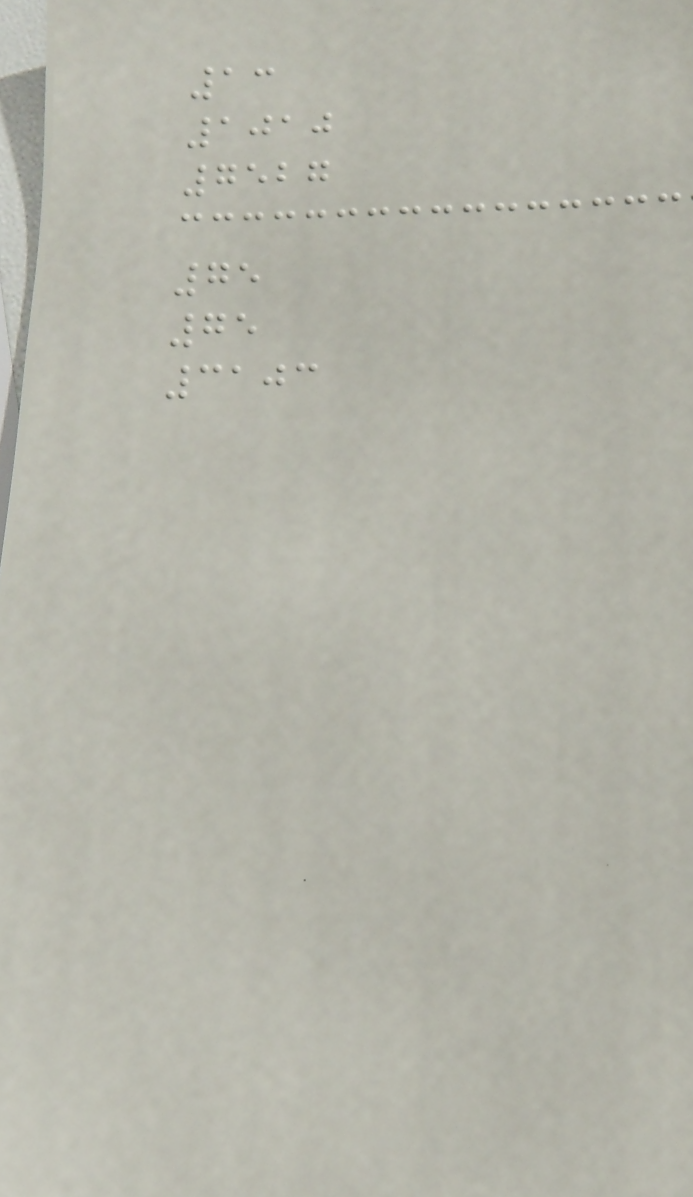13
1010
7527
75
75
3103
